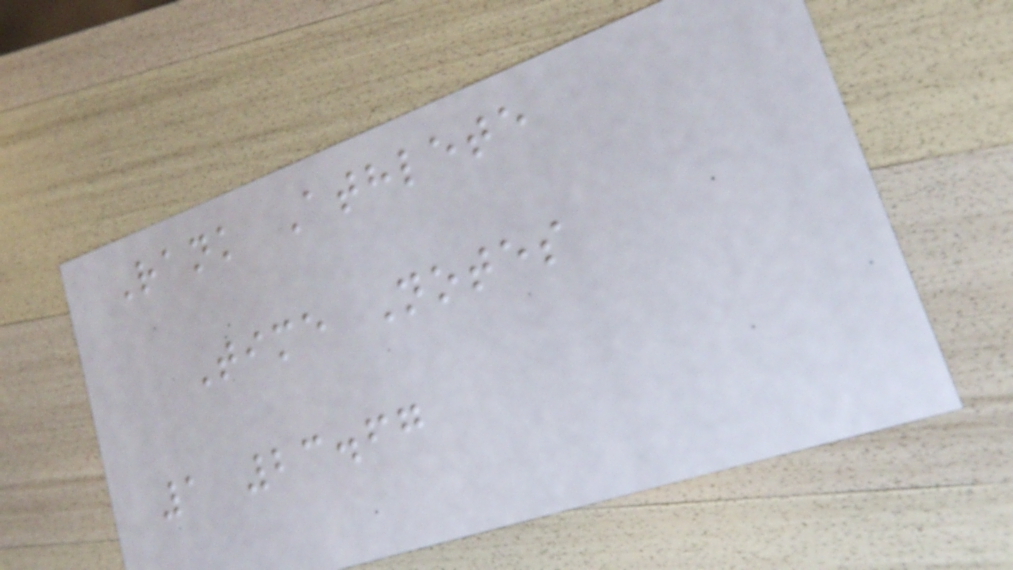Rank Athlete
Time Notes
1 23.67
